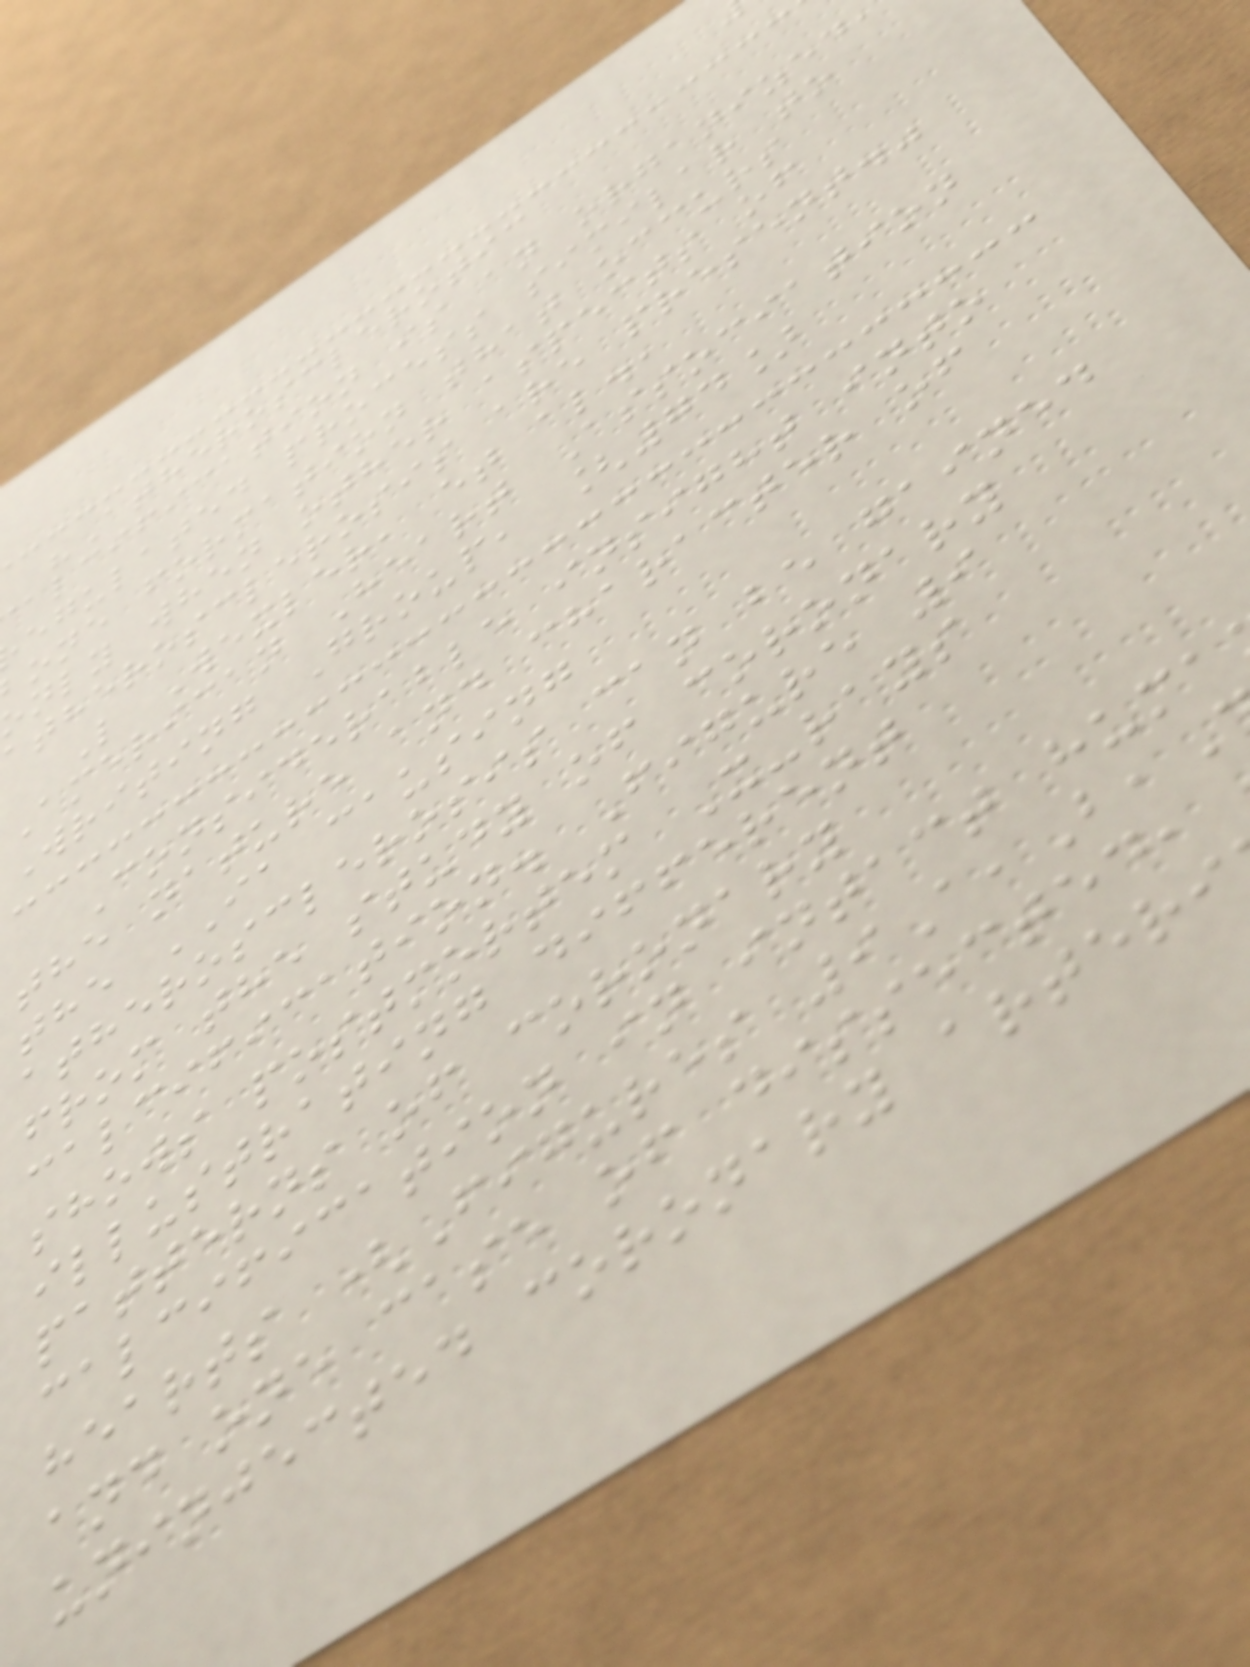"Atherosclerotic
alcification is an organized
egulated process similar to
one formation that occurs
nly when other aspects of
atherosclerosis are present."
L Wexler, et al.,
American Heart Association
Writing Group, [74]
Considerable insight into
the nature and character of
the IA causing
atherosclerosis can be gained
from the study of coronary
calcification. Figure 9
shows postmortem X-rays
illustrating different
patterns of coronary
calcification in intact huma
hearts (Figures 9A,B,
and one case of dissected,
uninjected coronary arteri
